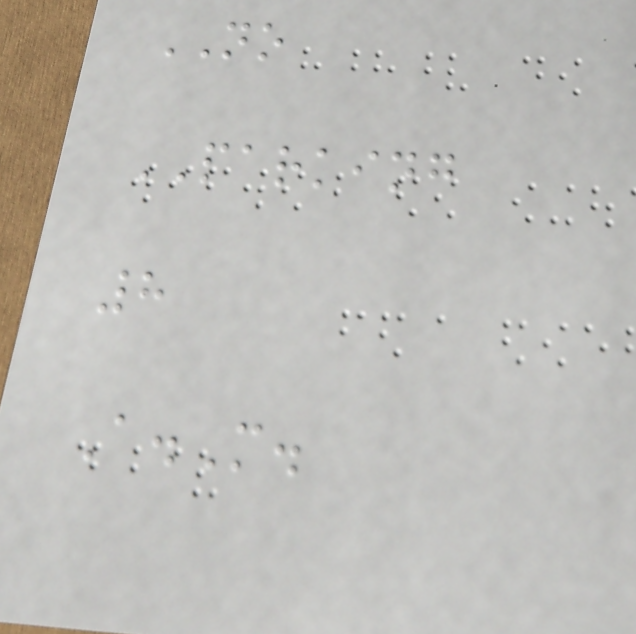NO
PARKING
8
A.M.
